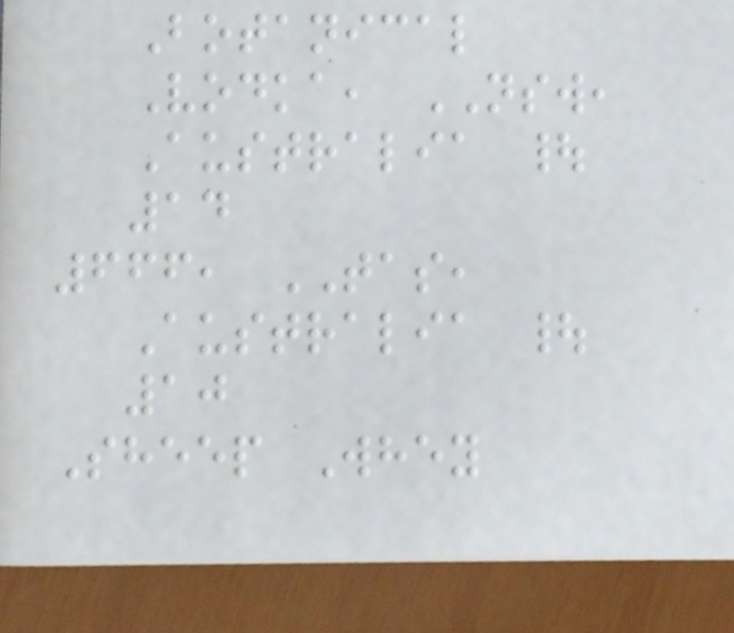Botanical
Vodka, NSW,
Australia |
14
666, TAS,
Australia |
10
Sheep Whey
